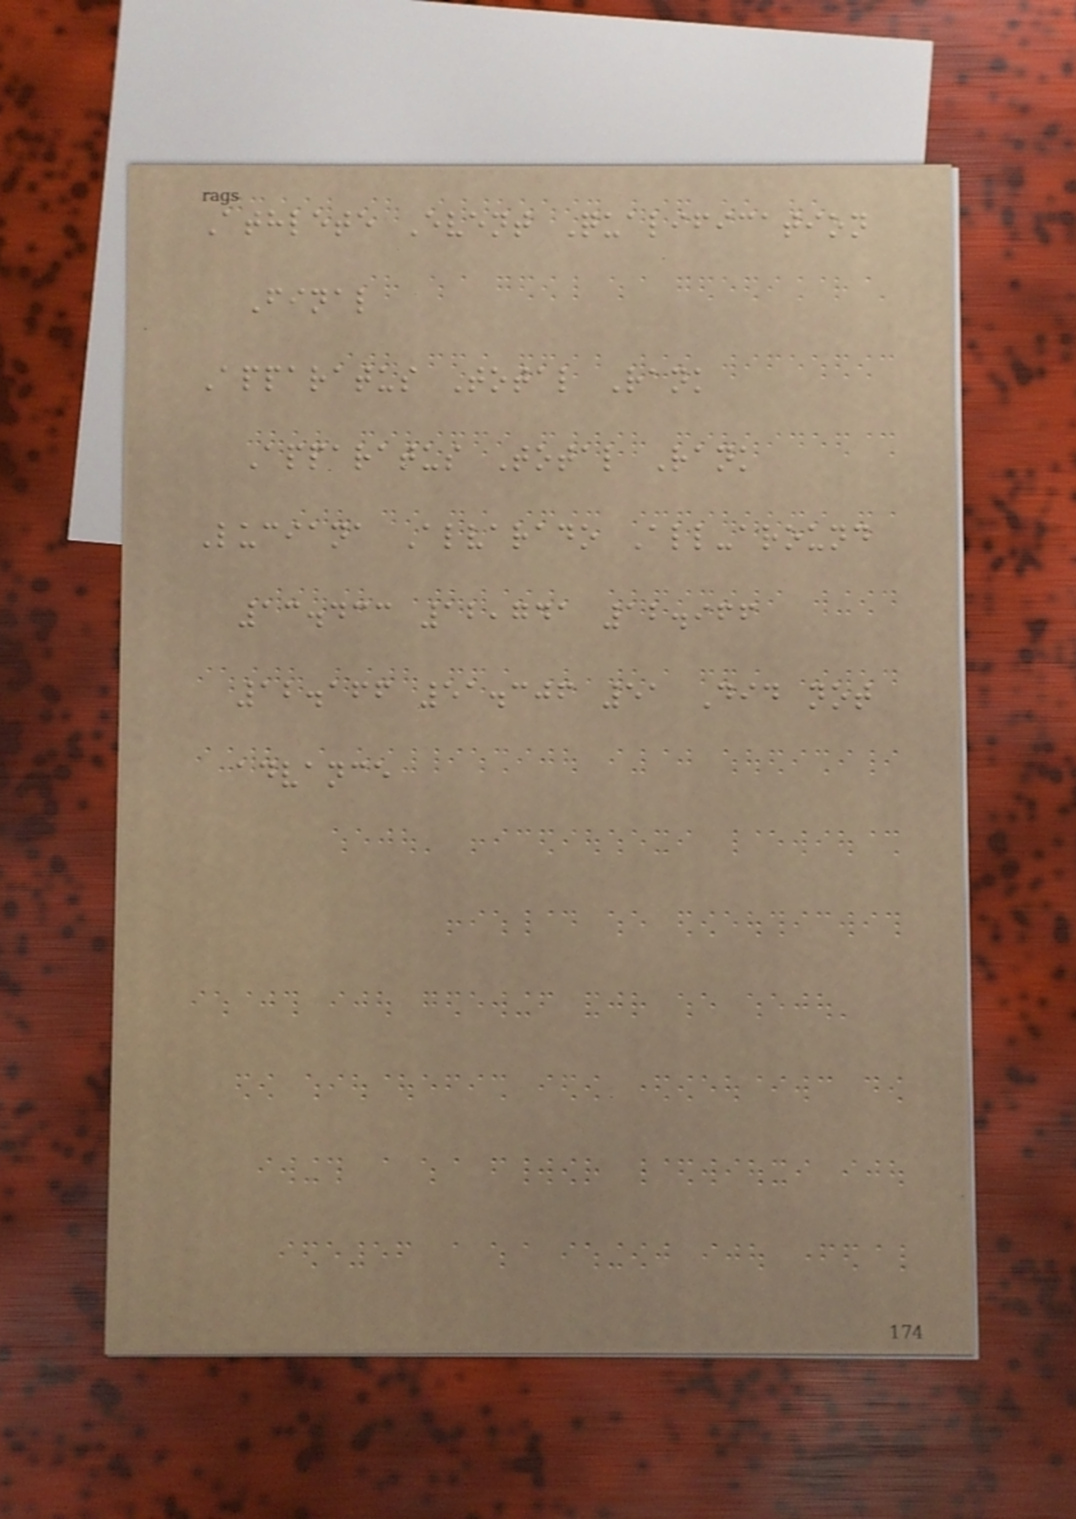Athlete Event Qualification
Final
Apparatus Total Rank
Apparatus Total Rank
Luciana Alvarado All-around
13.433 12,741 12.966
12.166 51.306 51 Did not
advance
